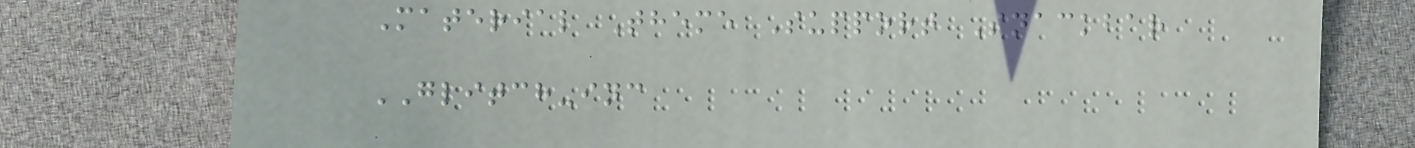Material Theme Support Snackbar
GLITCH-inc
